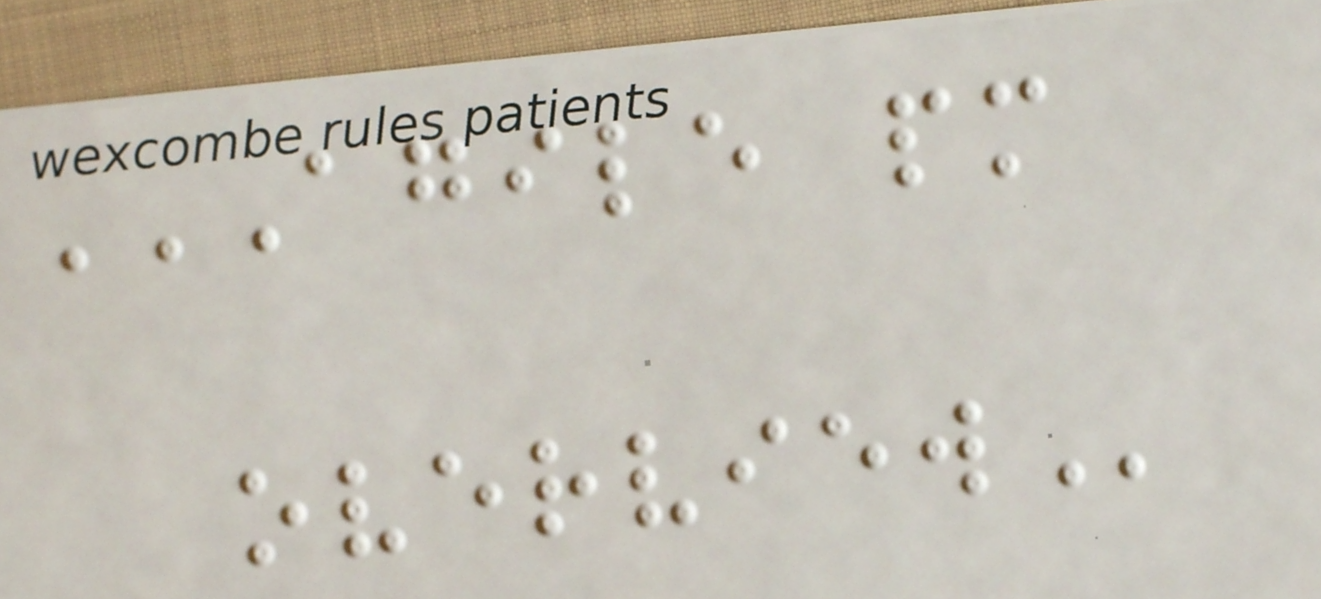AGILE PM
OVERVIEW
